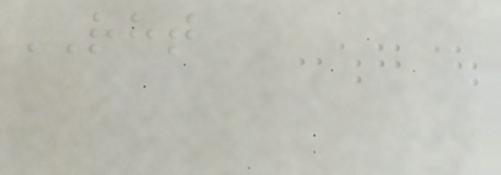RHT
